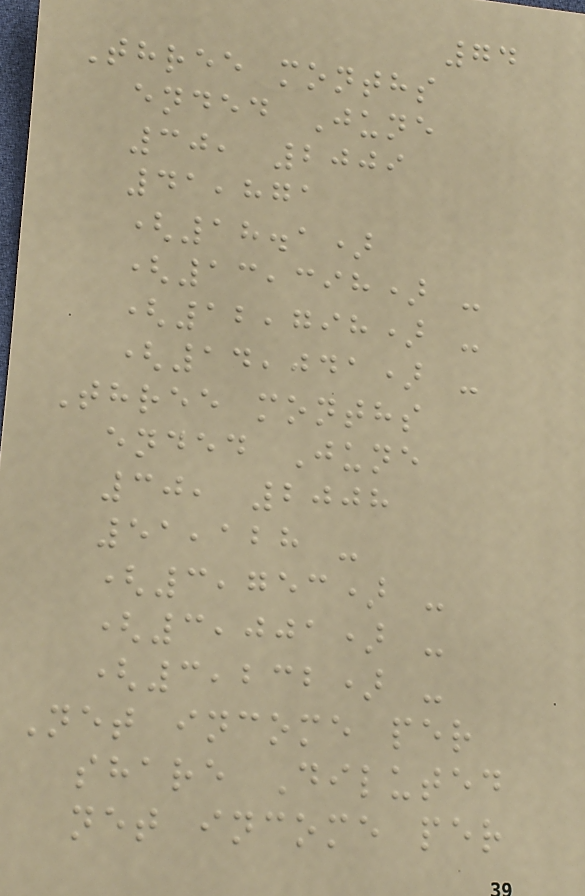74
Three months
ended June
30, 2009
41,871
(18.1)
(13,398) -
(12,798) -
(14,041) -
Three months
ended June
30, 2008
51,128 -
(3,753) -
(3,001) -
(3,232) -
Net income per
share Diluted
net income per
